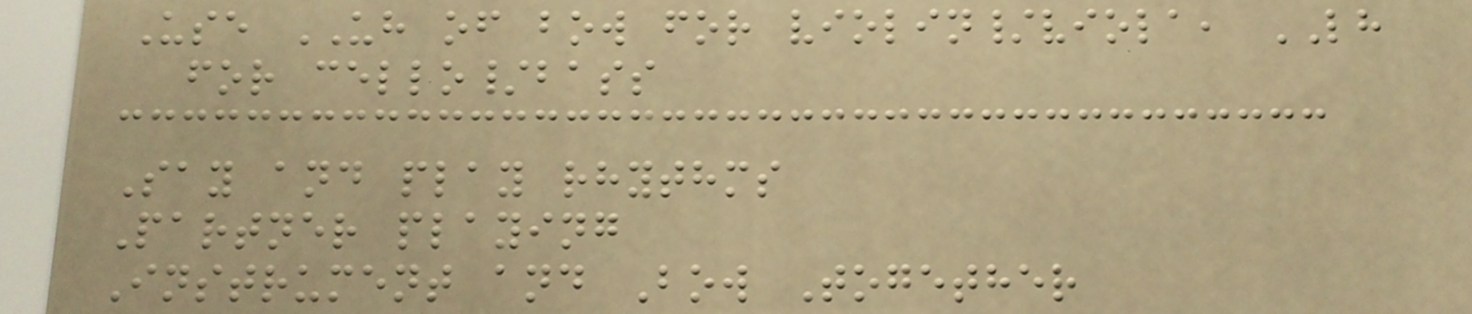Use UH of bow for violin/viola, LH
for cello/bass
Say and play rhythms
Partner playing
Instrument and Bow Together
